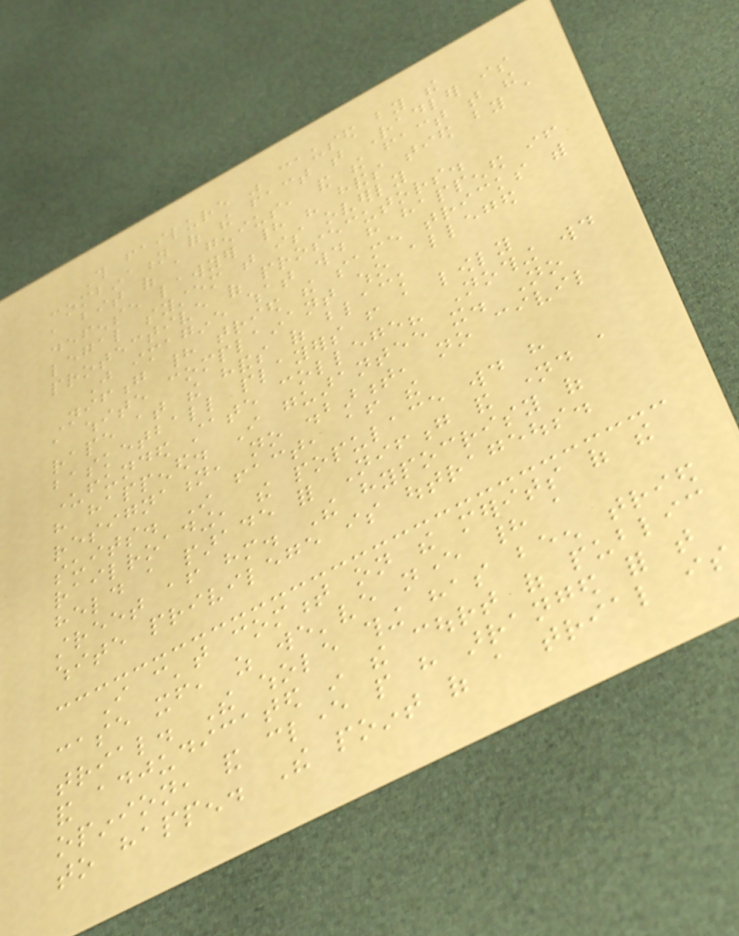This failure was caused by the
combination of the fact that Radler is
a bit of a genius, and the fact that the
defense lawyer had his hands tied by a
legal system that is overly
protective of prosecutors.
Just imagine what would have happened if
Nifong had tried the same tricks with
a white complainant who alleged
rape at the hands of black
basketball players from a lowly
underfunded state college? Nothing would
have happened. I guarantee it. No
resignation, no disbarment, no civil
suits. In fact, after the
railroading, the populace would have
held a parade for Nifong and named a
street after him. The hypocrisy of
white privilege is outrageous.
I can't comment on the merits of the
case itself, as we've never had a
trial. The whole thing has been tried
and adjudicated in the court of public
opinion, and clever people have arranged for that
to happen. The point of a trial is
